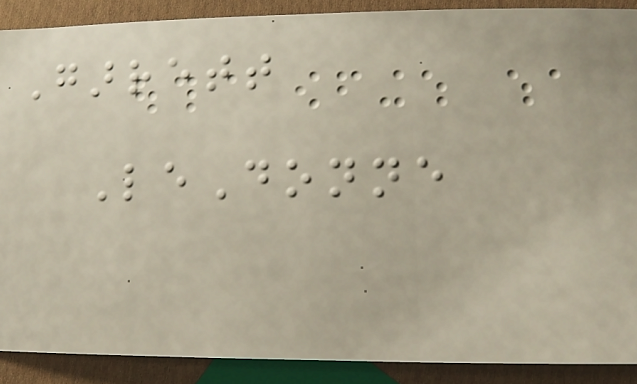Garrett
LeDonne
